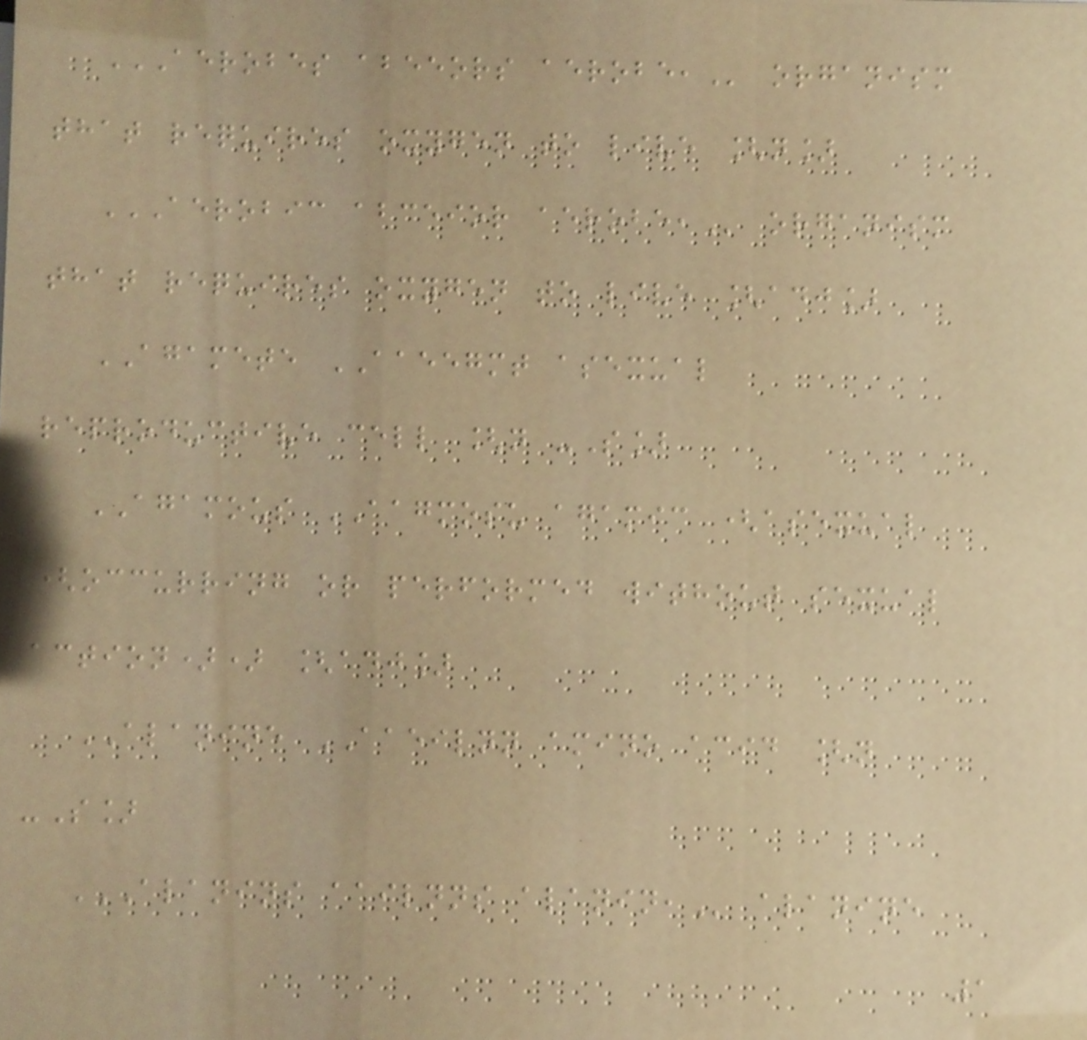AEROBES ABEEORS AEROBE, organism
that requires oxygen to live [n]
AEROBIC ABCEIOR AEROBE, organism
that requires oxygen to live [adj]
AGAMETE AAEEGMT asexual
reproductive cell [n -S]
AGAMOUS AAGMOSU agamic (asexual
(occurring or performed without sexual
action)) [adj]
ALANINE AAEILNN amino acid [n
-S]
ALANINS AAILNNS ALANIN, alanine
1
